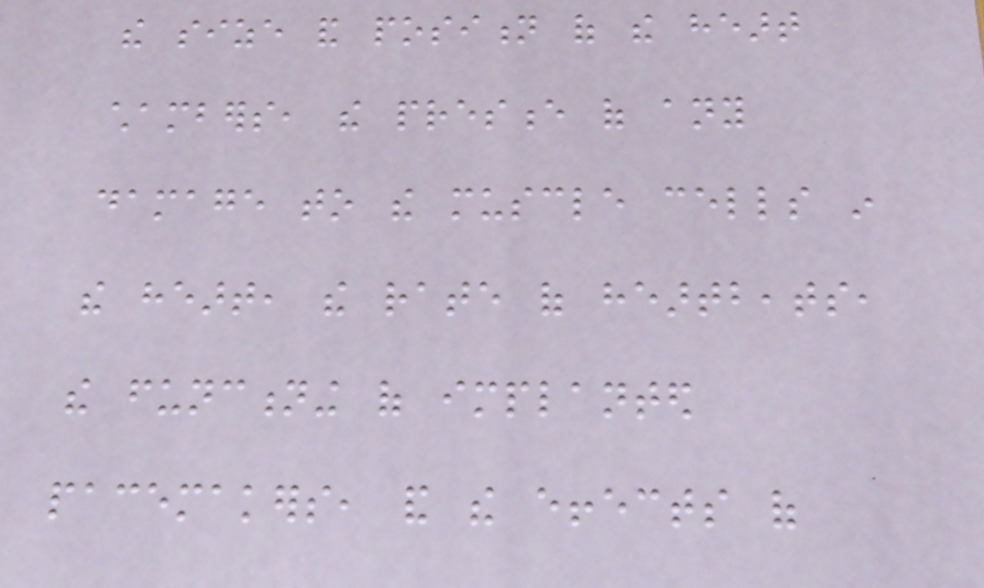the size and position of the heart
chambers, the presence of any
damage to the muscle cells in
the heart, the rate of heartbeats,
the functioning of implanted
pacemakers, and the effects of
